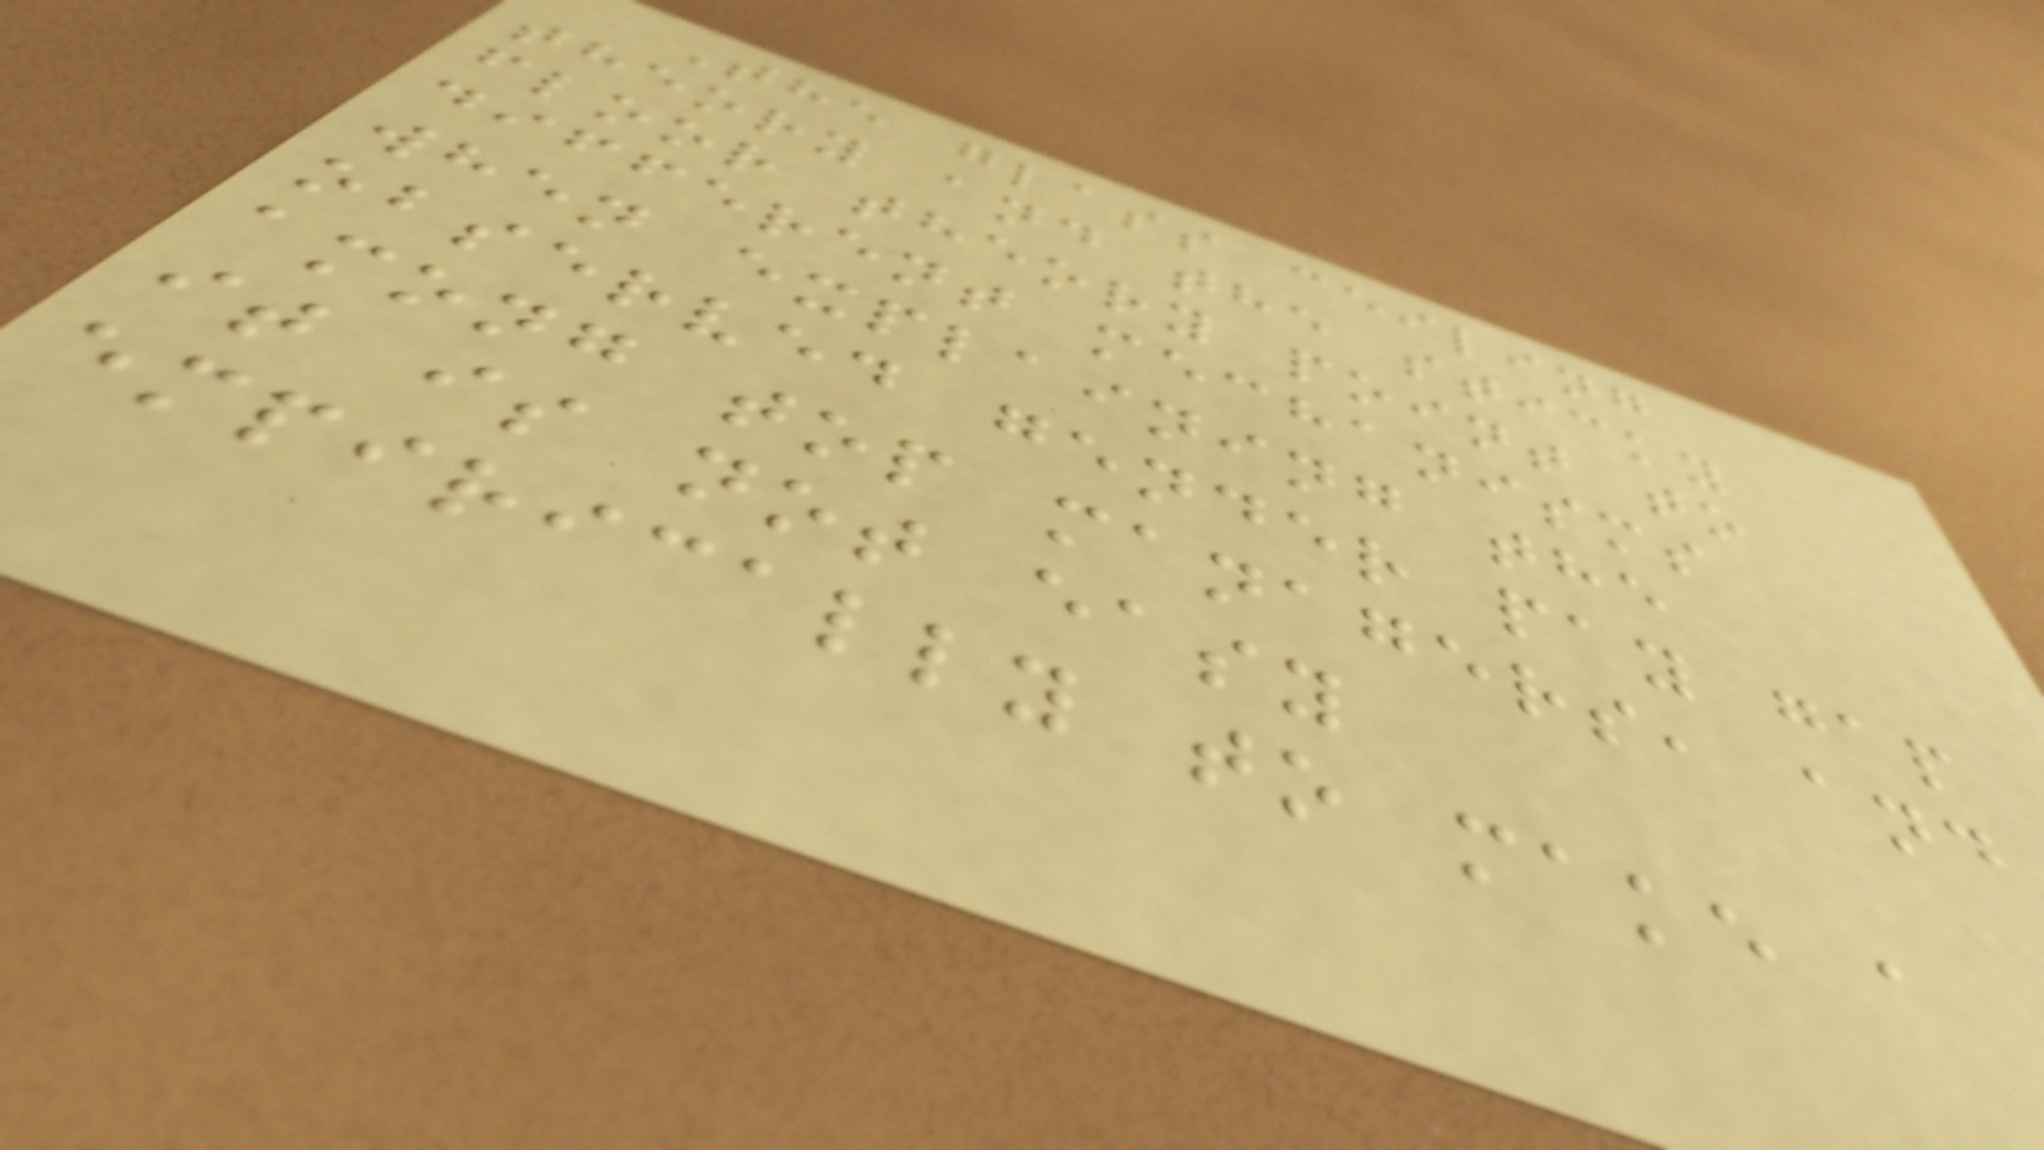The glass ceiling
theory and the sticky
floor theory point to
different mechanisms
when explaining the
observed gender pay gap
among top managers, and
it is not easy
empirically to make a
